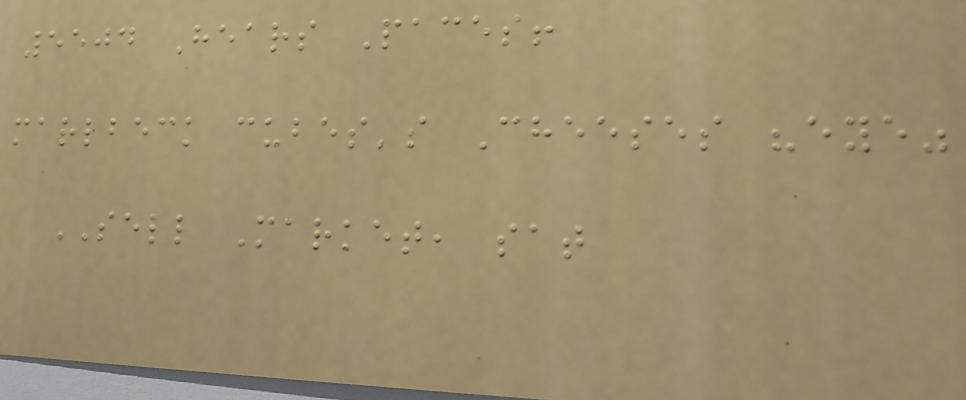5504 Hears Paces!
marlbeck cubes's Cheeses "eye"
SELL Market, sat
